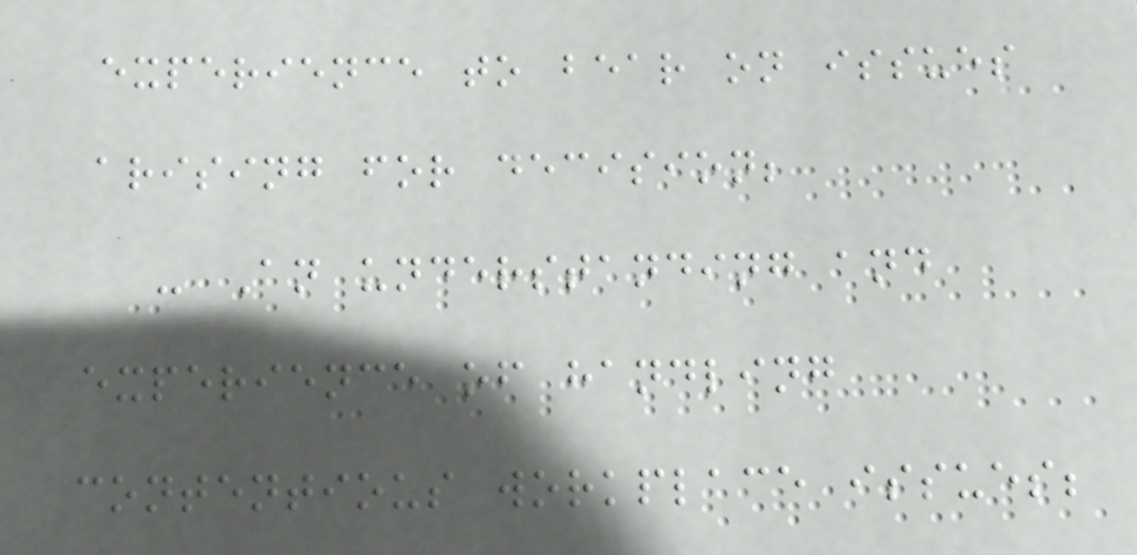experience to bear on issues
arising for decision;
- An understanding and
experience of handling
contentious workplace issues;
